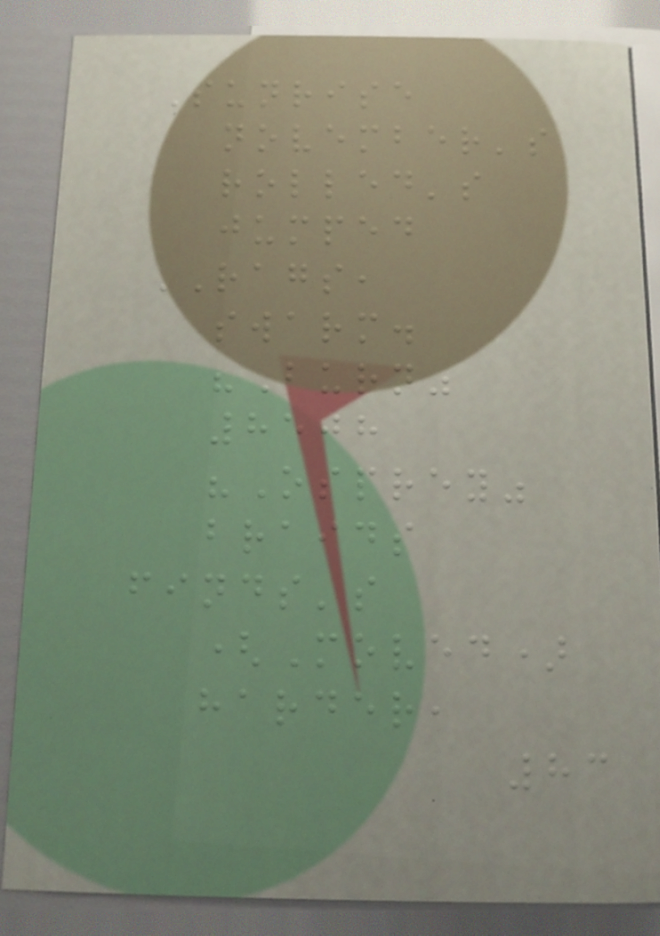Sunrise
november's
rolled's
jumped
RAGS,
swarm.
"Burn"
8508
"Osprey"
braids
finds's
(Moved)
harder,
83
